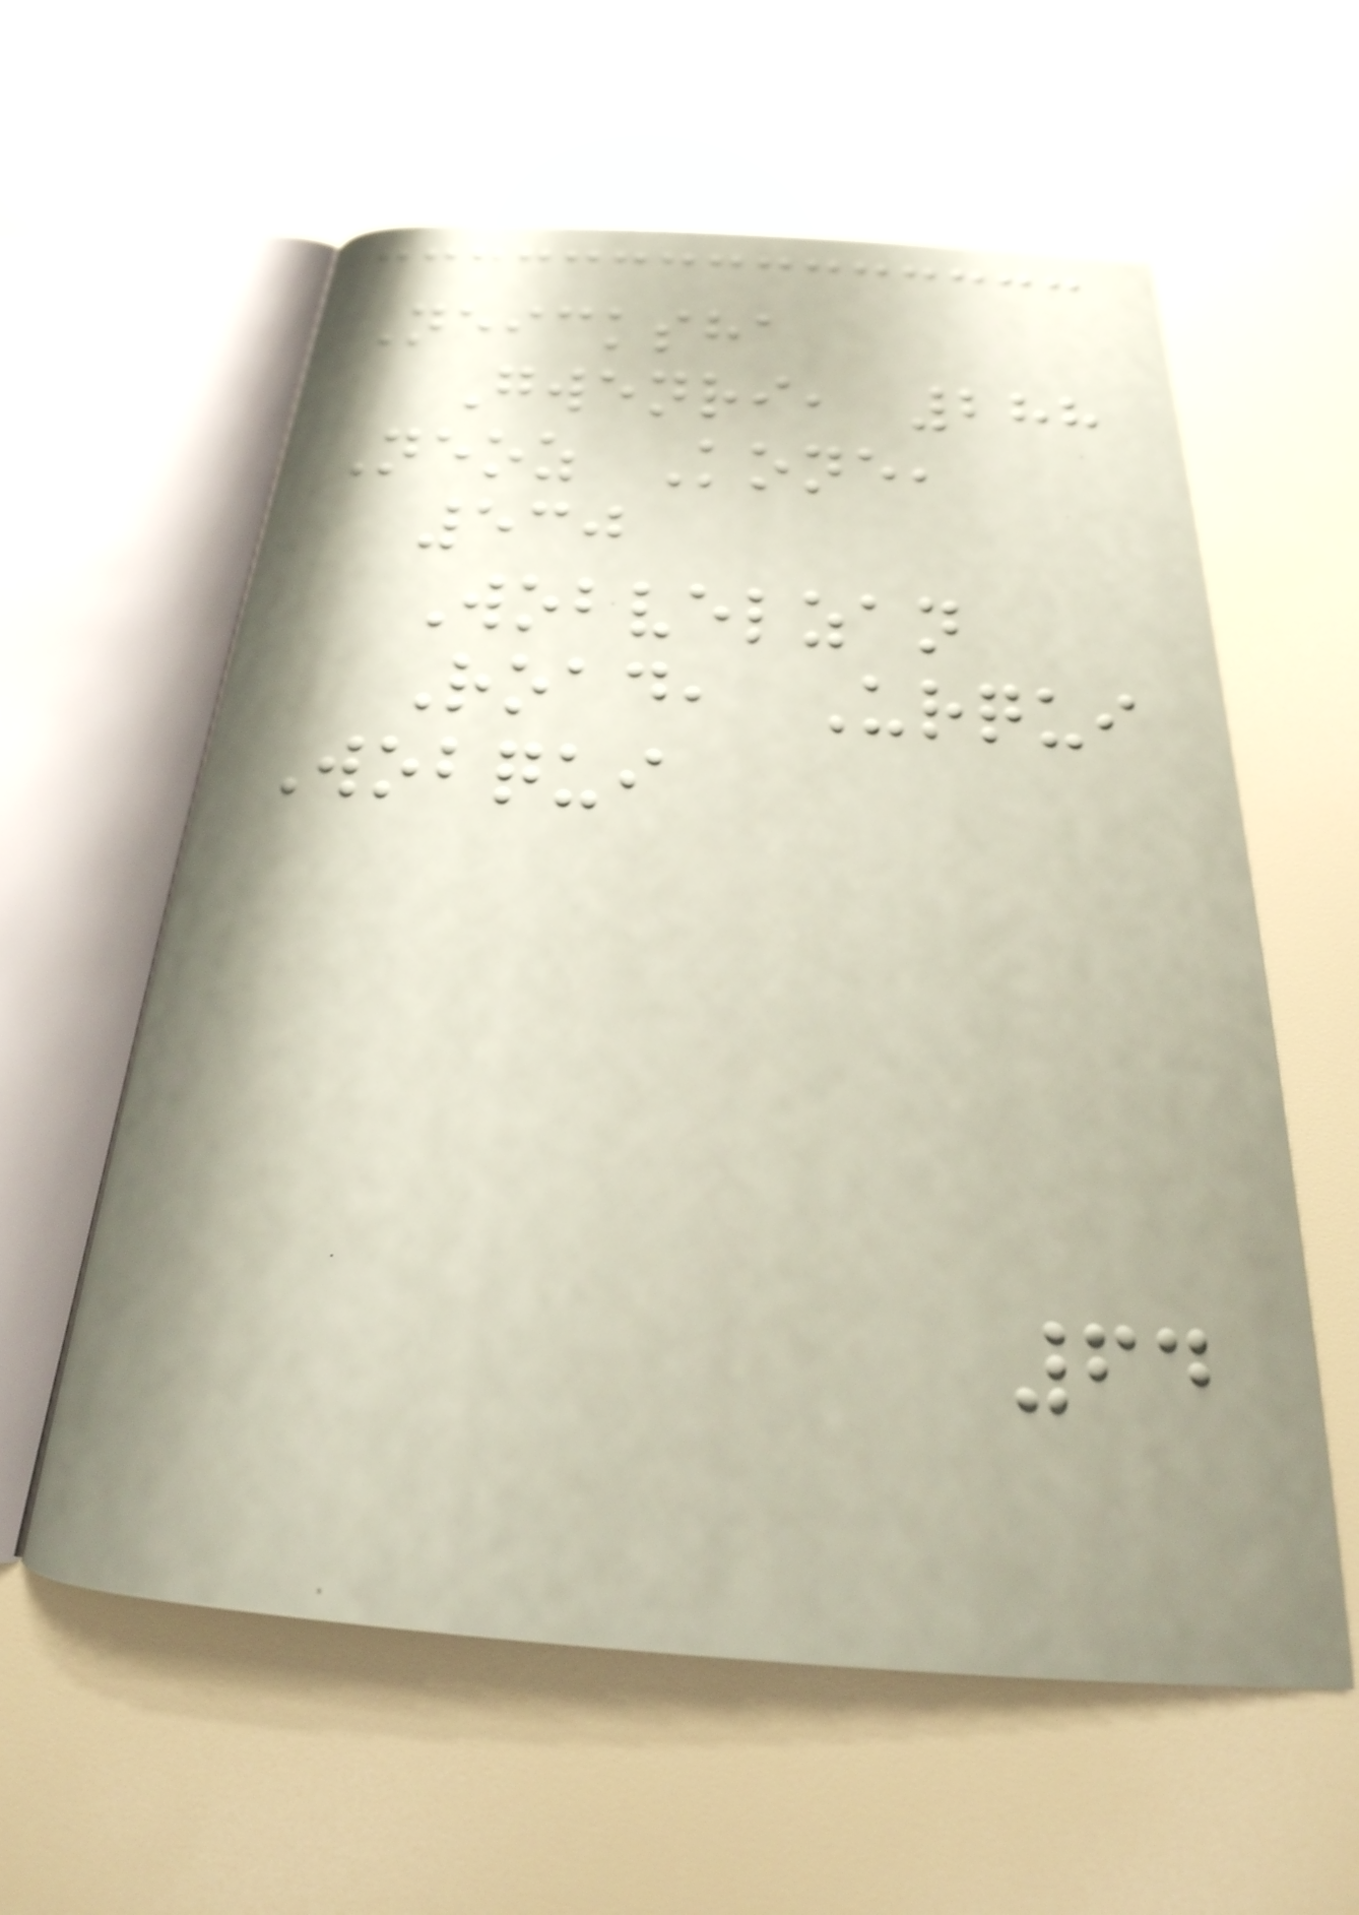Neicksha
Gwenri, 288
Neoz Kone,
530
Wobvelzan
Road, Urqui
Wobqui
64
